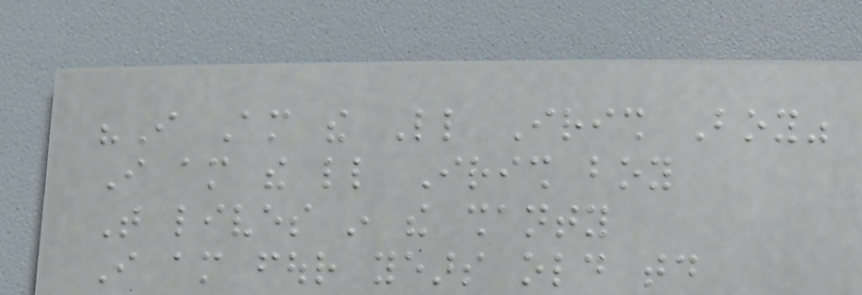"I Am the Little Irish Boy"
I am the little Irish boy
That lives in the shanty
I am four years old today
